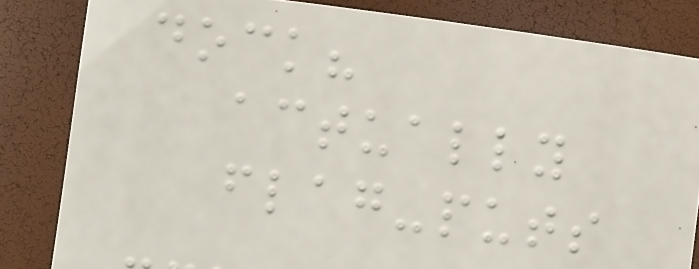dock?
actually
flag-puts
